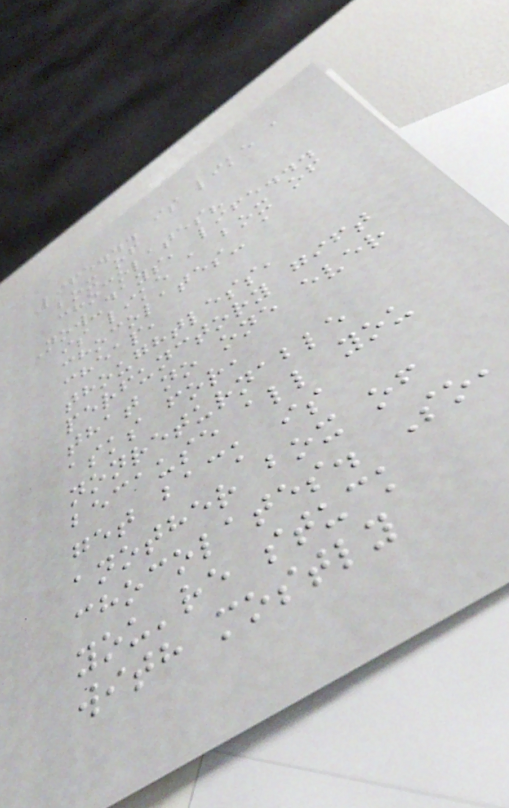Life... is like a
box of
chocolates?
Now-days, life...
is like a box of
chocolates- a
cheap,
thoughtless,
perfunctory gift
that no one ever
asks for,
nonreturnable
because all you
get back is
another box of
chocolates. So,
you're stuck
with mostly
